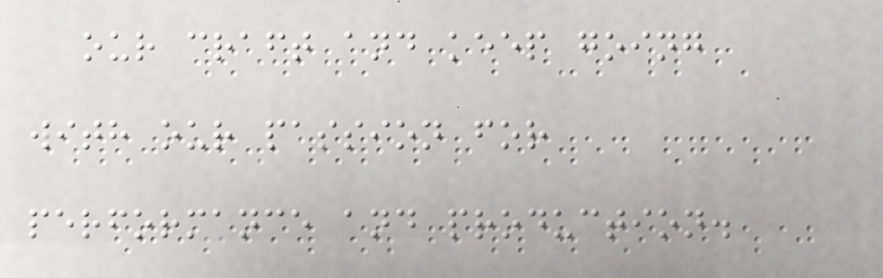our craft and keep going
with our passion for
performance and production.
